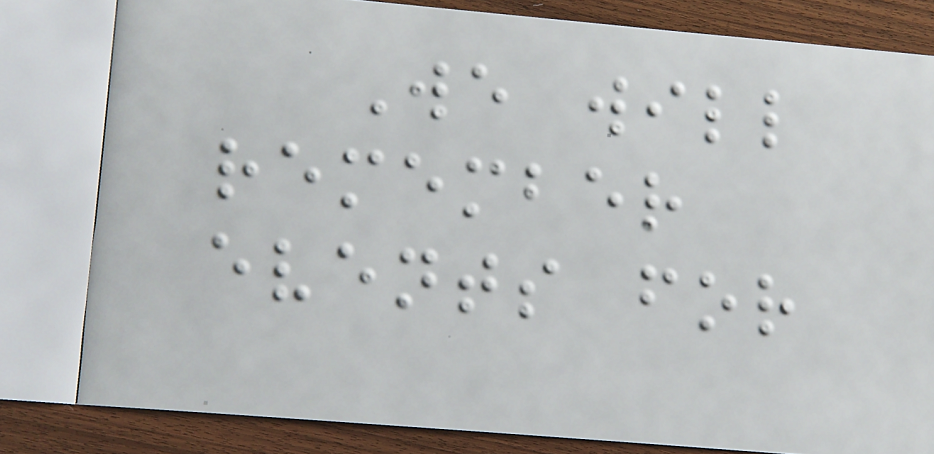We will
remember
events for
